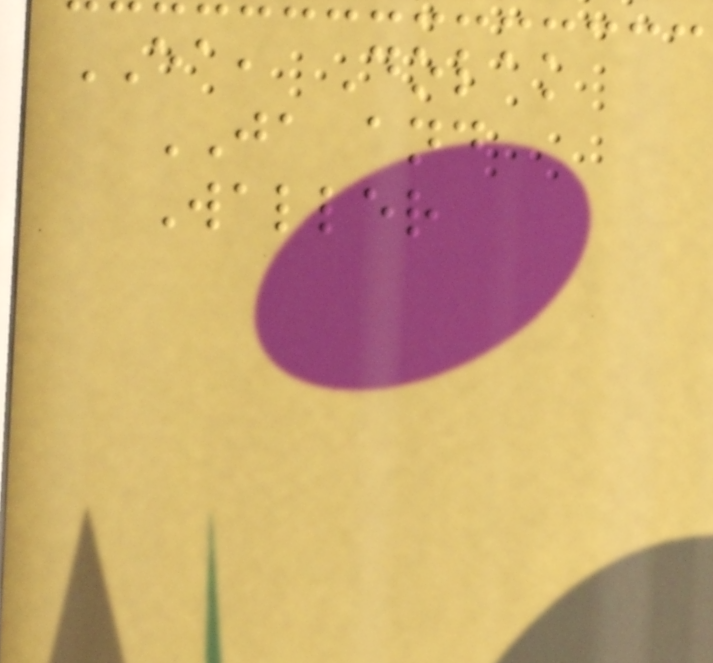EA, Dolak
JA and
Waller
